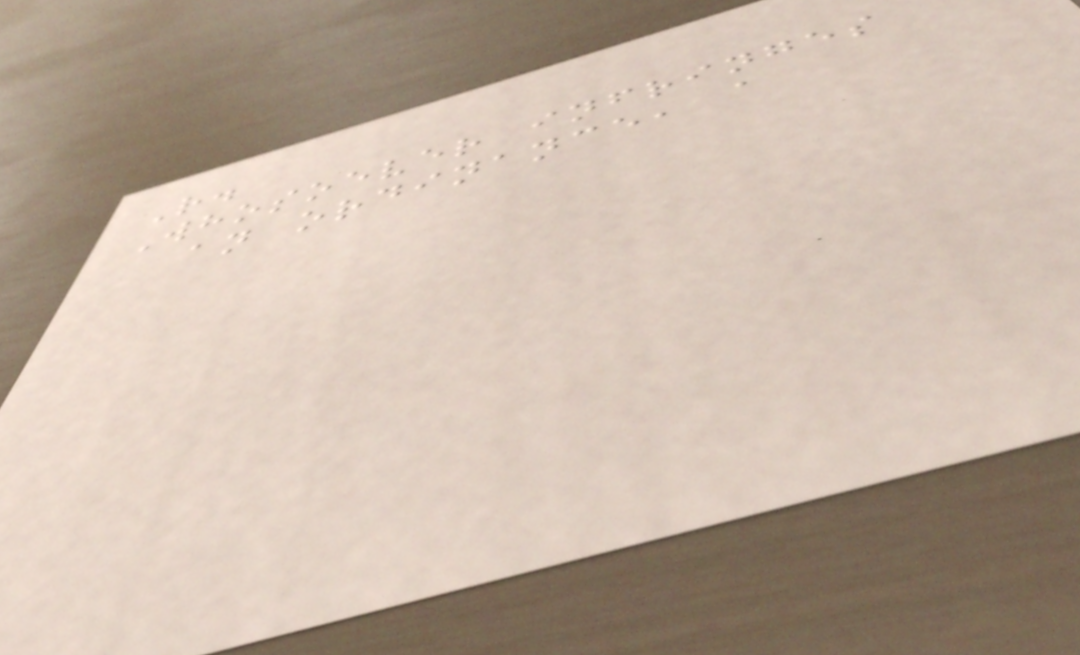R.
Whosoever infringes
an ordinance, a
